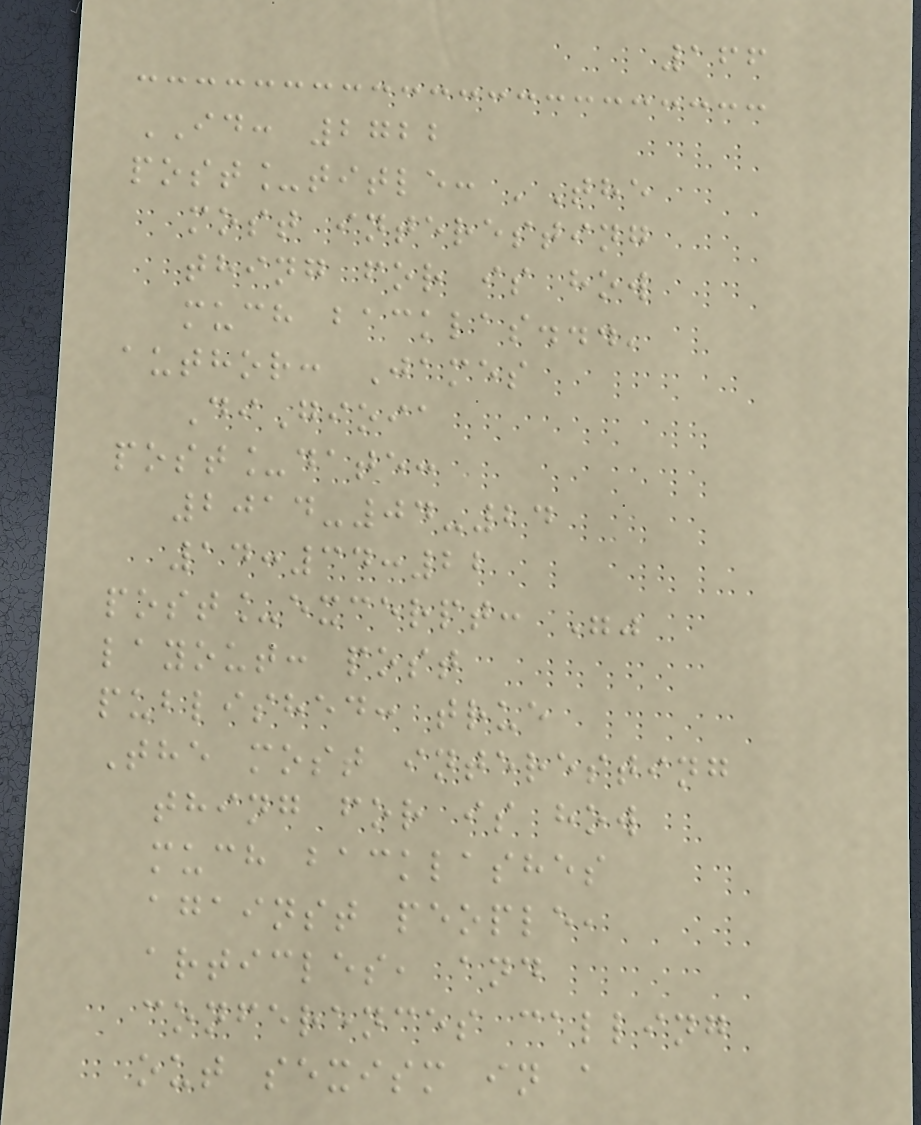166
ID: 2722
post_title: 'The
most interesting
thing for is how
much backlas...'
author: James
DiGioia
post_date:
2014-04-24
14:34:22
post_excerpt: ""
layout: post
published: true
The most interesting
thing for is how
much backlashes
against people,
articles, and
conferences calling
out sexism in a
